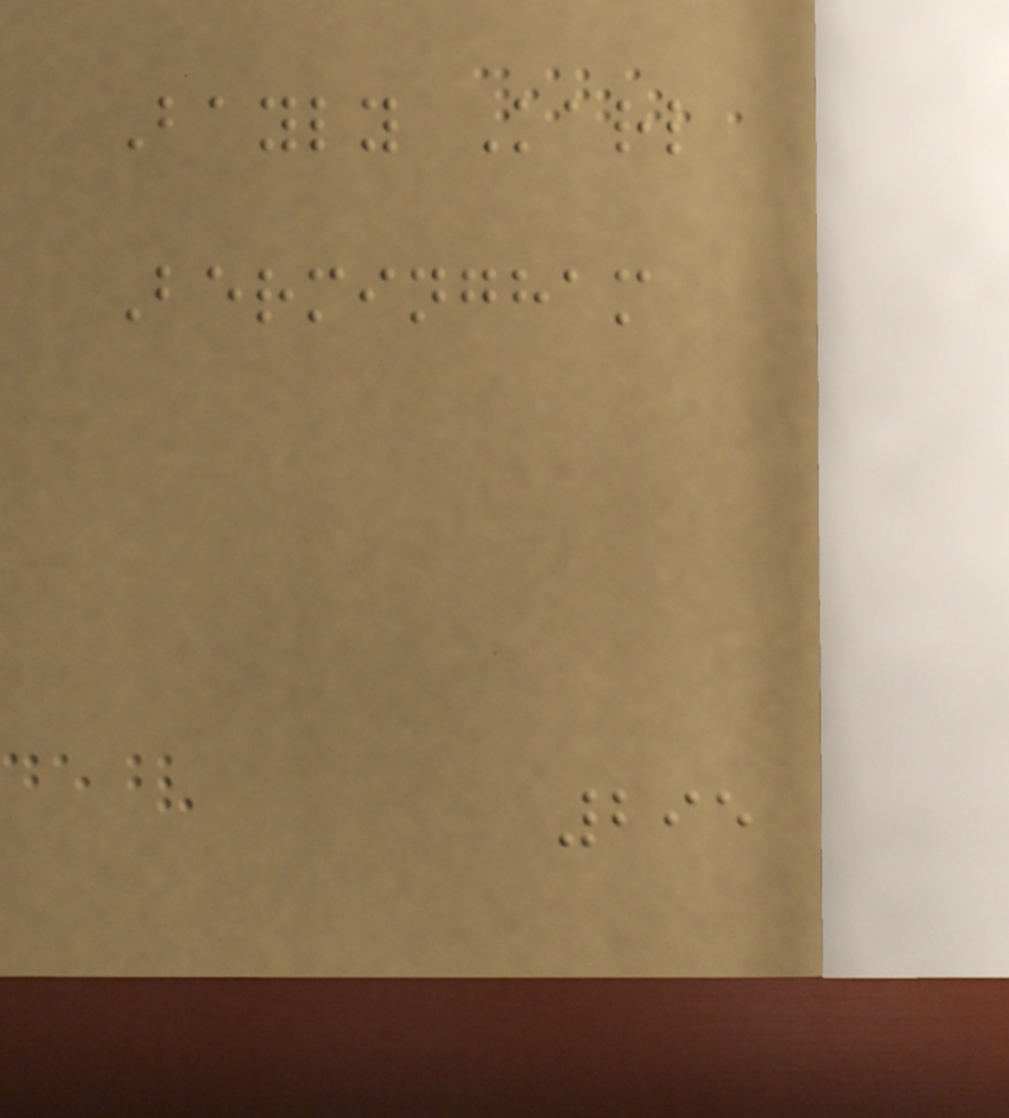Bayly Karl
Bermingham
295
